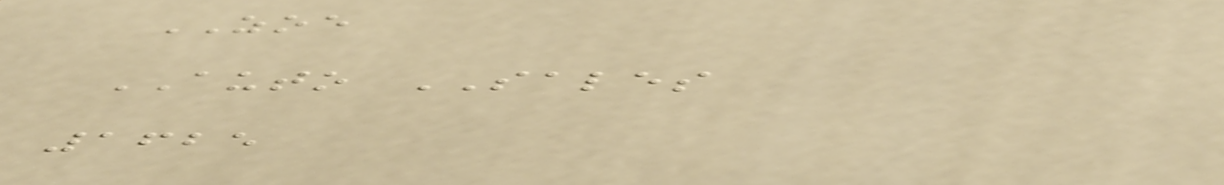ZOE
AUTO SALES
1625
